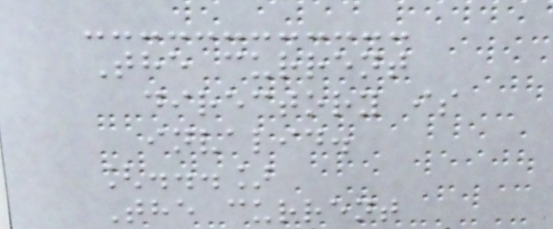The current
directory is
invalid.
[...]
The current
